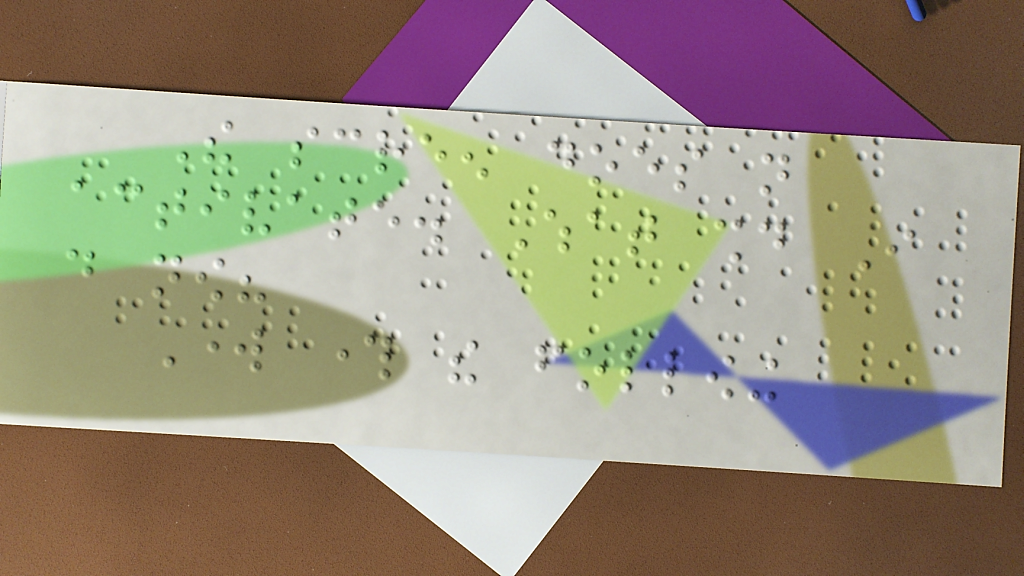The screen does not
activate. What should I
do now?
Work through the following
